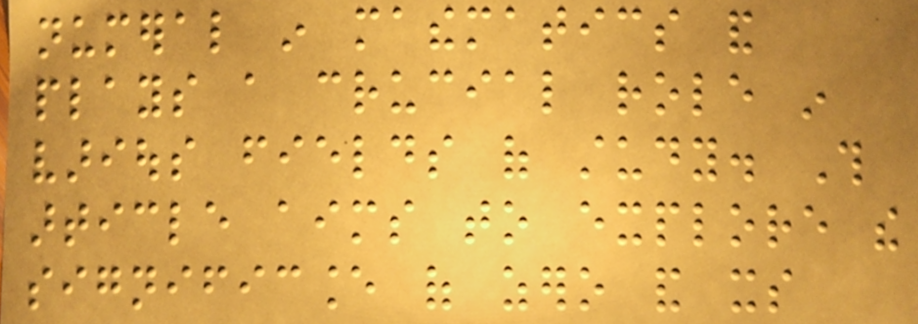numeral in mathematics and
plays a crucial role in
various fields of study. This
article aims to explore the
significance of zero and its
